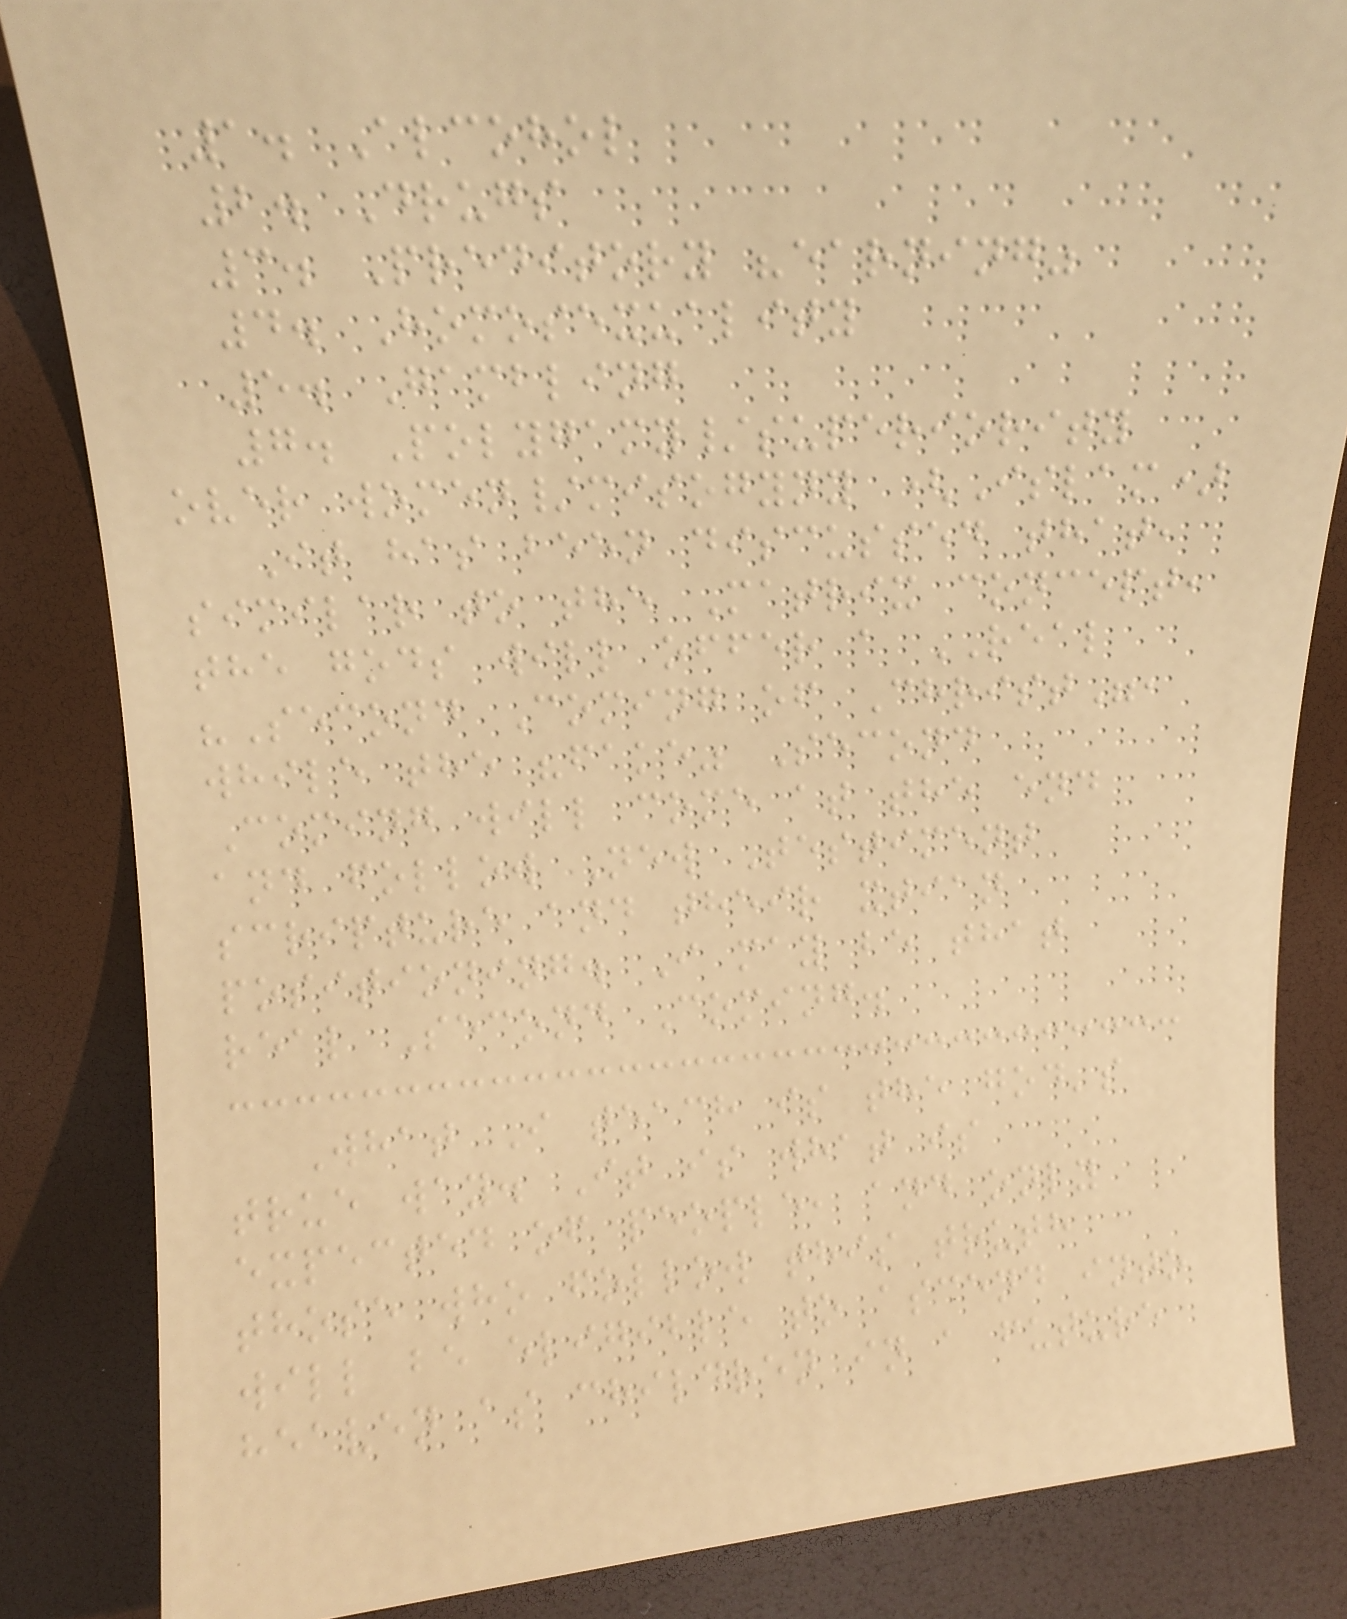1. Alcohol
2. Drugs
3. Preditory "earning"
4. Homosexuality
5. Gambling
7. Polygamy/superiority
over women/misogyny (Islam)
It has been discussed that,
similar to the Matrix concept,
the gods will offer a REAL
"Second Coming of Christ",
while the "fake" Second
Coming will come at the end
and follow New Testiment
scripture and their xtian
positioning. I may be that
real Second Coming.
What I teach is the god's
true way. It is what is
expected of people, and only
those who follow this truth
will be eligible to ascend into
heaven as children in a future
